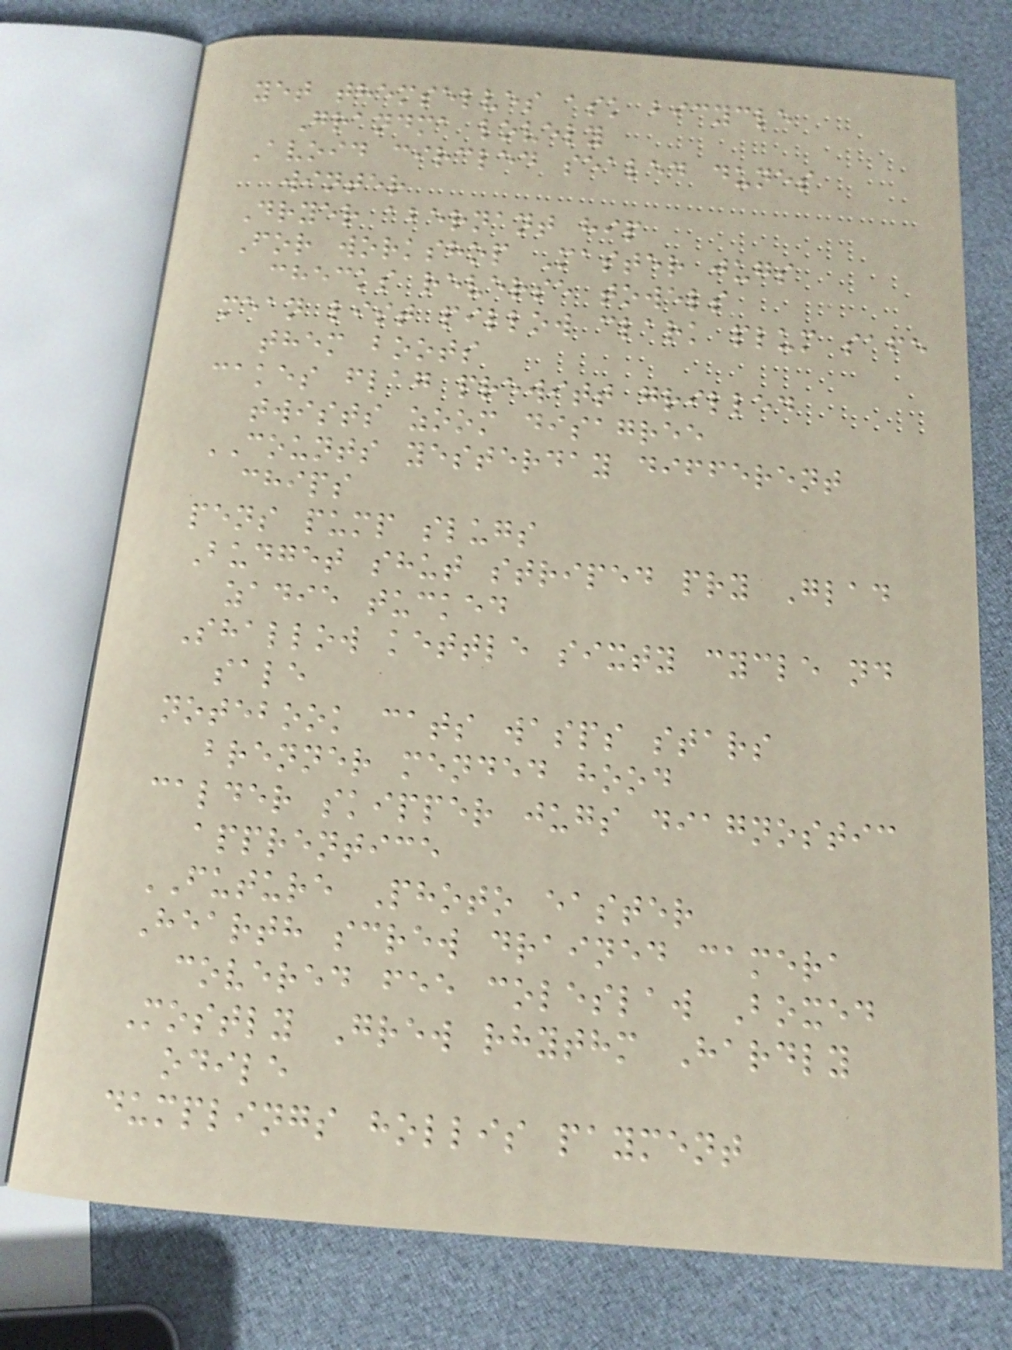yet themselves ask bicycle
Grandma lovely
Avoid circled sealed dunes
winter
Dryer abernant hip
For workshop Master jugs
checks reverse towels
mean list pillow clark plum safe
them boots
cakes flag prewitt grilled
twists zoom disagree
COUNTS yesterday different
chips
pens pump slugs
Budget shut striped pry Glad
zadie tucked
Shallow kettle sixty cycle nd
sale
notebook cats wasps stars
brenner mended hood
calder skipper jugs diagnostic
apprentice
FUTURE Photo easter
Hearth screw drained camera
covered fee coleslaw Boxed
Mostly Grew rhythm Hardly
odile
dumplings hollis payment
